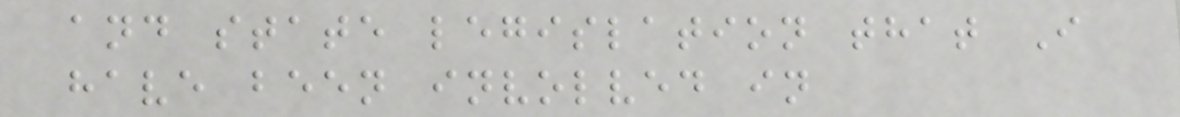and state legislation that I
have been involved in
